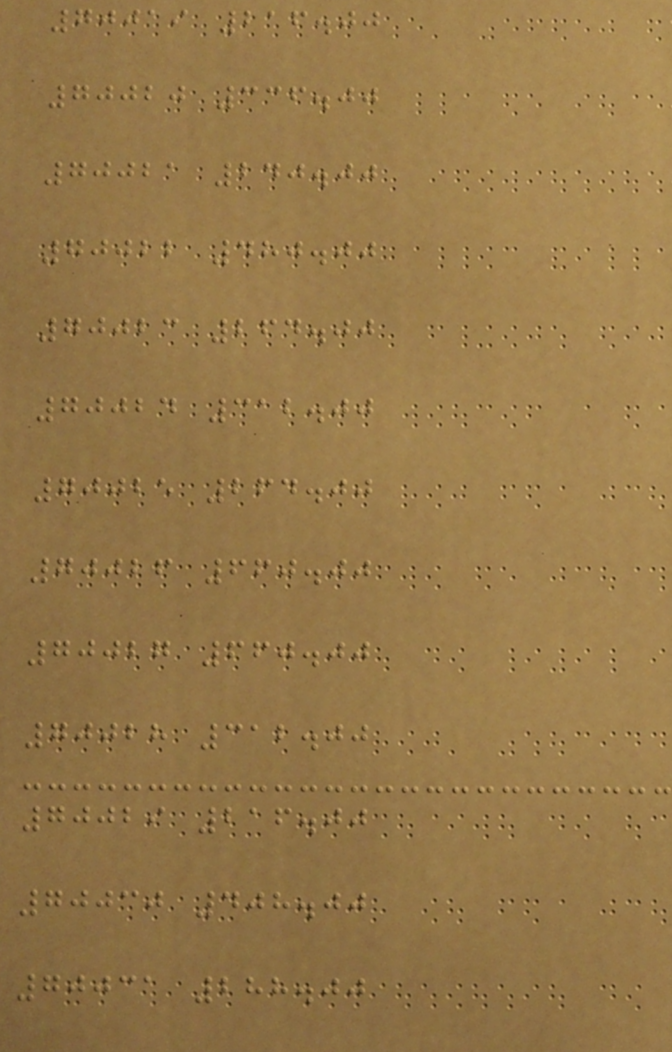70019 216.00
70020 336.00
70021 240.00
70022 480.00
70023 264.00
70024 312.00
70025 264.00
70026 660.00
70027 660.00
70028 312.00
70029 216.00
70030 408.00
70031 288.00
